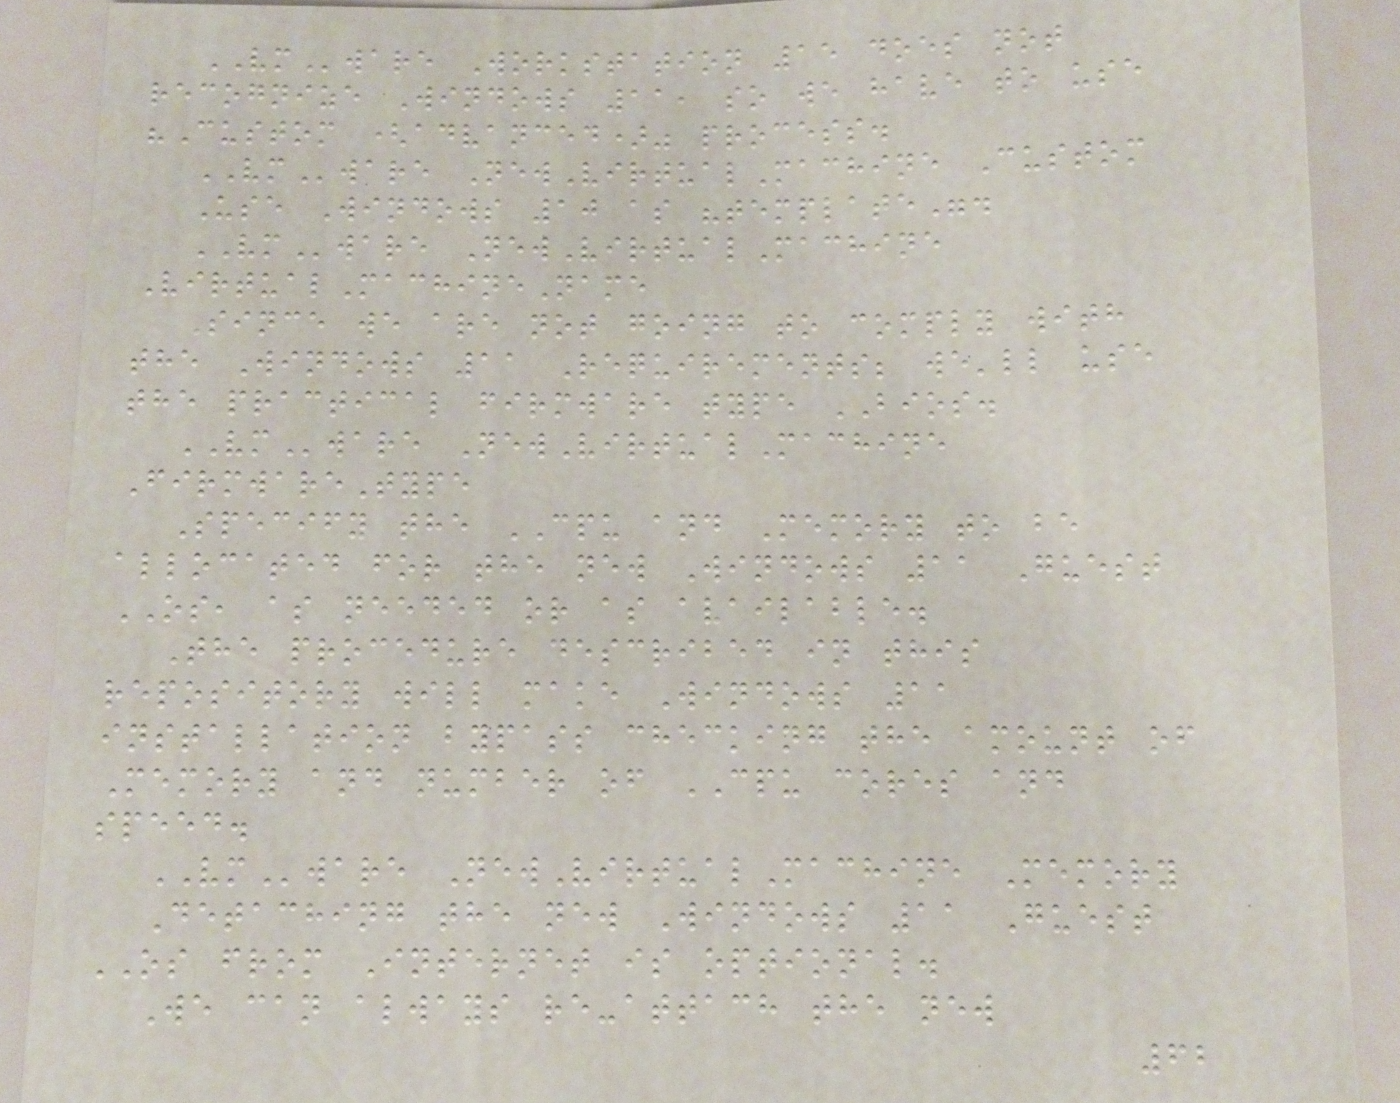VMware Workstation 15 does not
recognize Windows 11, so we have to use
"Custom (advanced)" process.
VMware NewVirtualMachine Custom
Use Windows 10 as "template".
VMware NewVirtualMachine
VirtualMachineName
Since we are not going to comply with
the Windows 11 Requirements; we'll use
the practical firmware type BIOS.
VMware NewVirtualMachine
FirmwareType
Specify the CPU and Memory to be
allocated for the new Windows 11 Guest
OS, as needed or as available.
The procedure described in this
repository will make Windows 11
installation bypass checking the amount of
Memory and number of CPU cores and
speed.
VMware NewVirtualMachine Memory
Detaching the new Windows 11 Guest
OS from Internet is optional.
We can always re-attach the new
62
